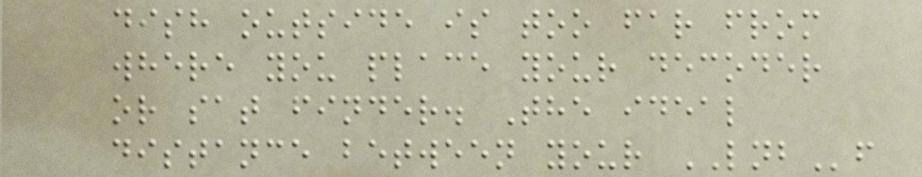dish outside is too far from
where you place your decoder
or sat finder. The ideal
distance between your LNBf
